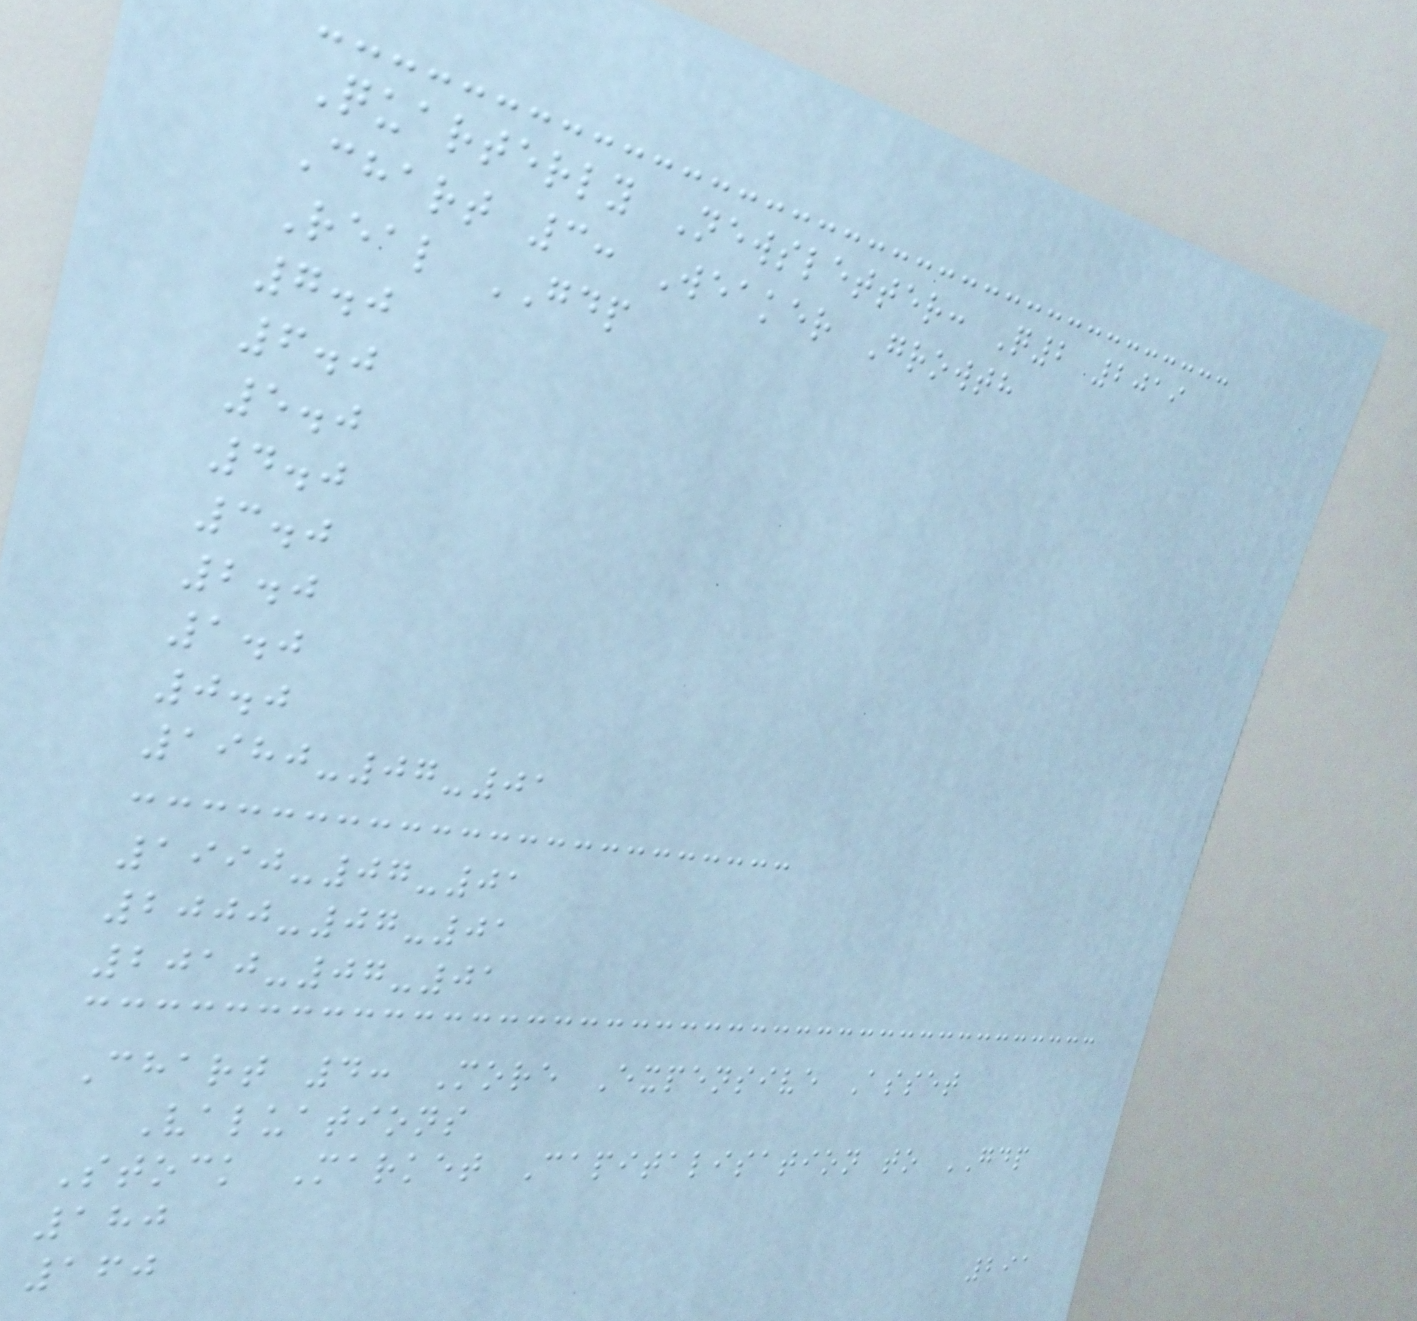Quarterly Newsletter: Q2 2019
Chart 3: Weaker Growth
Real GDP
7.0
6.0
5.0
4.0
3.0
2.0
1.0
0.0
1980-07-01
1990-07-01
2000-07-01
2010-07-01
Chart 4: More Expensive Asset
Valuations
Stock Market Capitalisation to GDP
180
160
291
